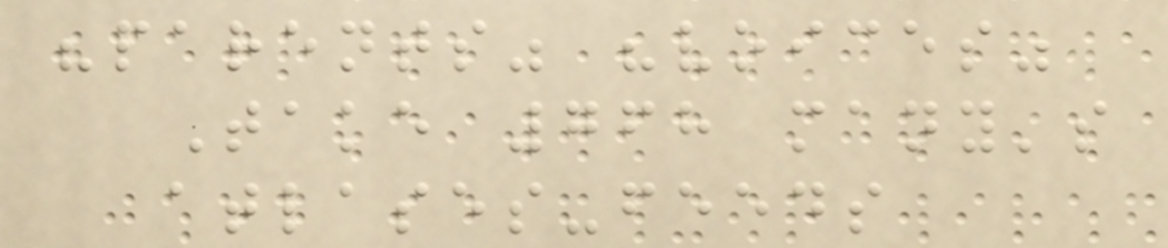"parents" "voices"
Take 768 many's
atlases-feeds
